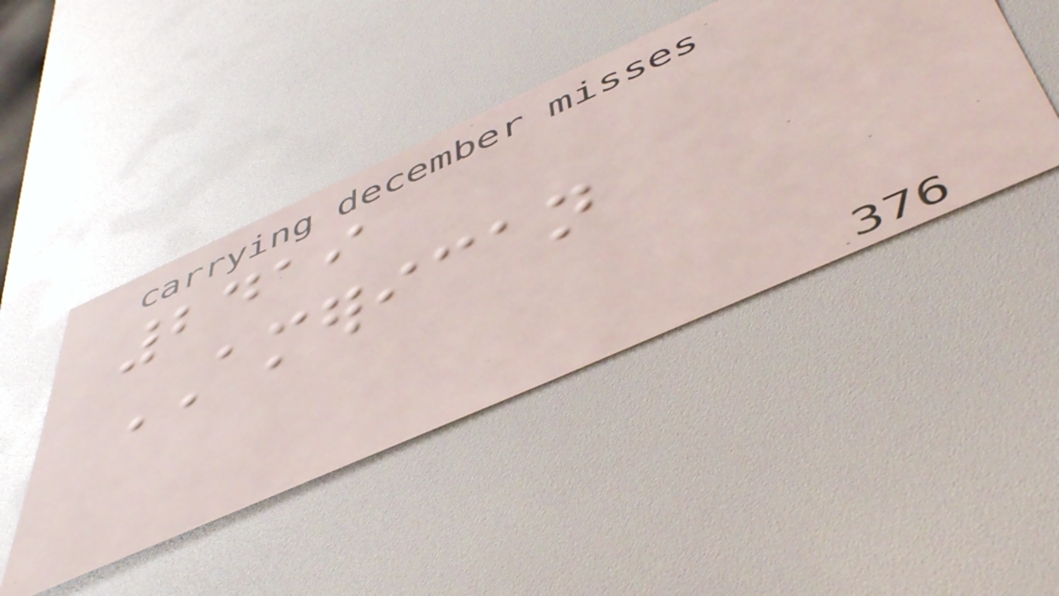2419
AMERICAN
